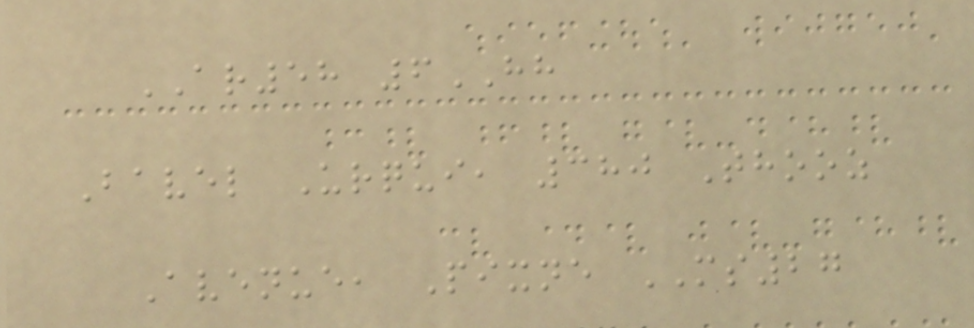AR58 6HH
Bavel Urqui, 380 Thooz
Avenue, Pixne MS27
